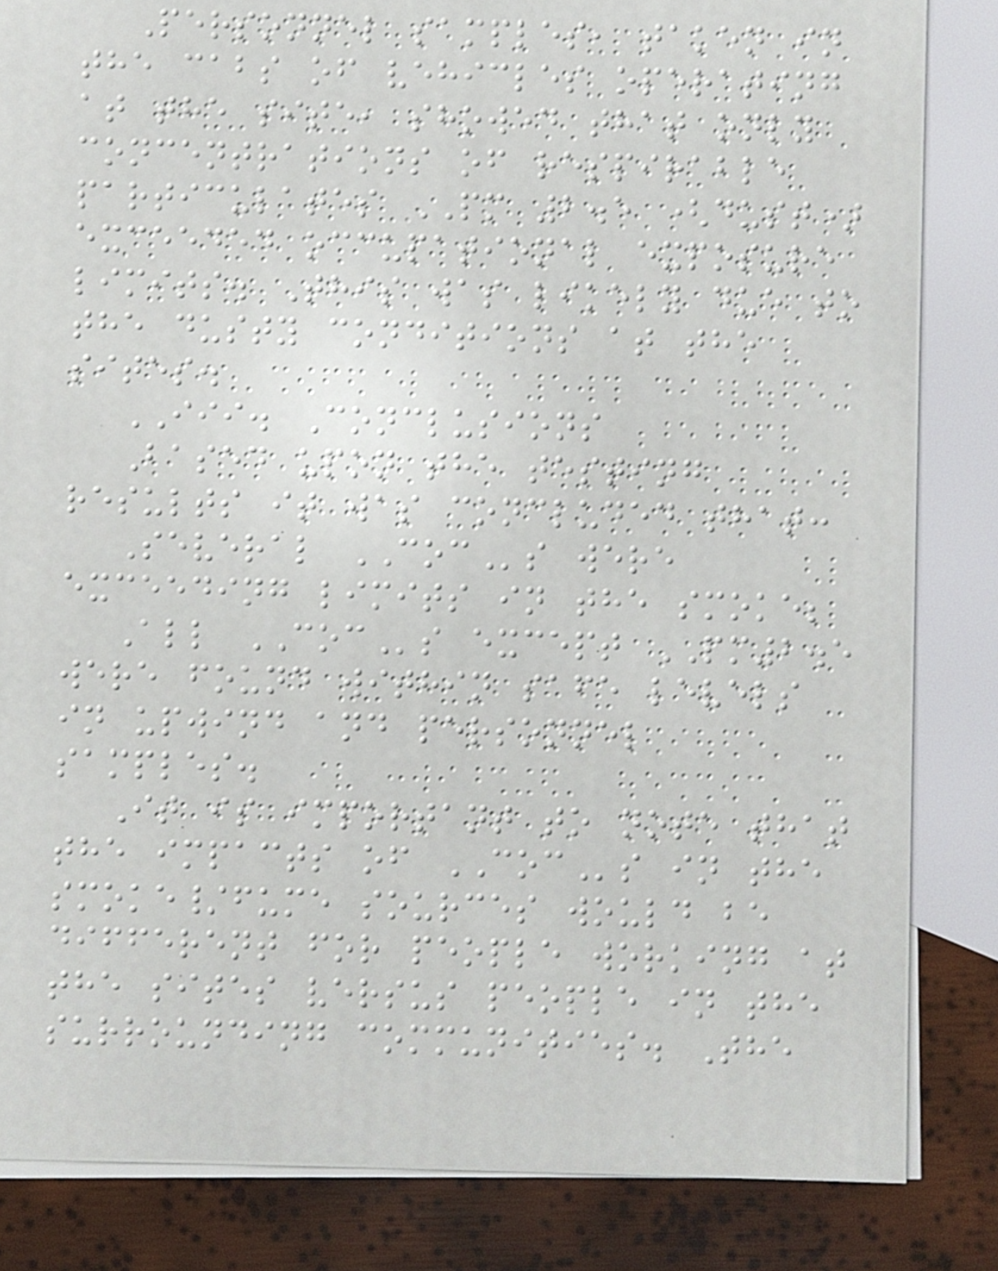Personnel samples, taken in
the cabs of vehicles operating
at the site, showed that only
concentrations of respirable
particulates PM 2.5 (dust)
exceeded occupational exposure
limits. This was likely due to
the dusty conditions at the
sites.
III. Conclusions
Based upon the testing
results it was concluded that:
Several COCs were
exceeding limits in the smoke;
All COCs except PM2.5
were found within safe levels
in upwind and personnel
samples.
It is important to note that
the impacts of COCs in the
smoke/fume sources would be
different for people working at
the sites versus people in the
surrounding communities. The
